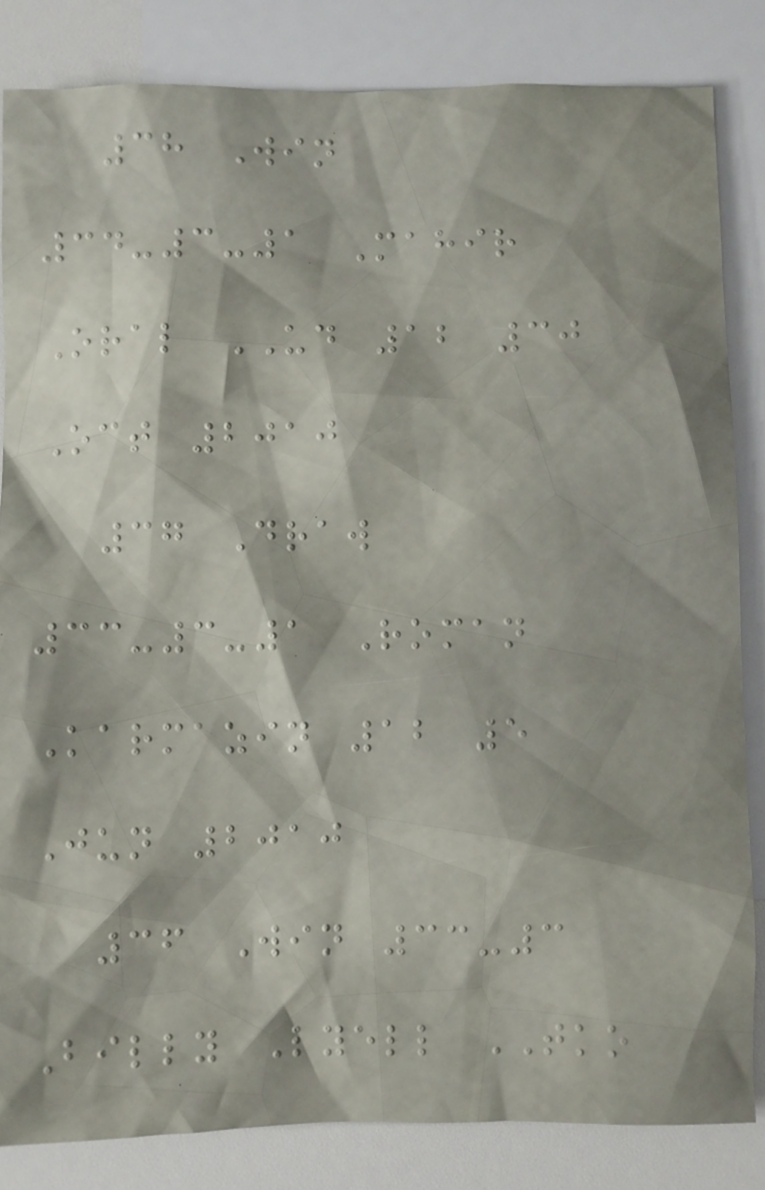38 Win
34-3-1 Mahir
Oral UD 12 30
Oct 2010
37 Draw
33-3-1 Roman
Karmazin 12 5
Jun 2010
36 Win 33-3
Billy Lyell TKO
